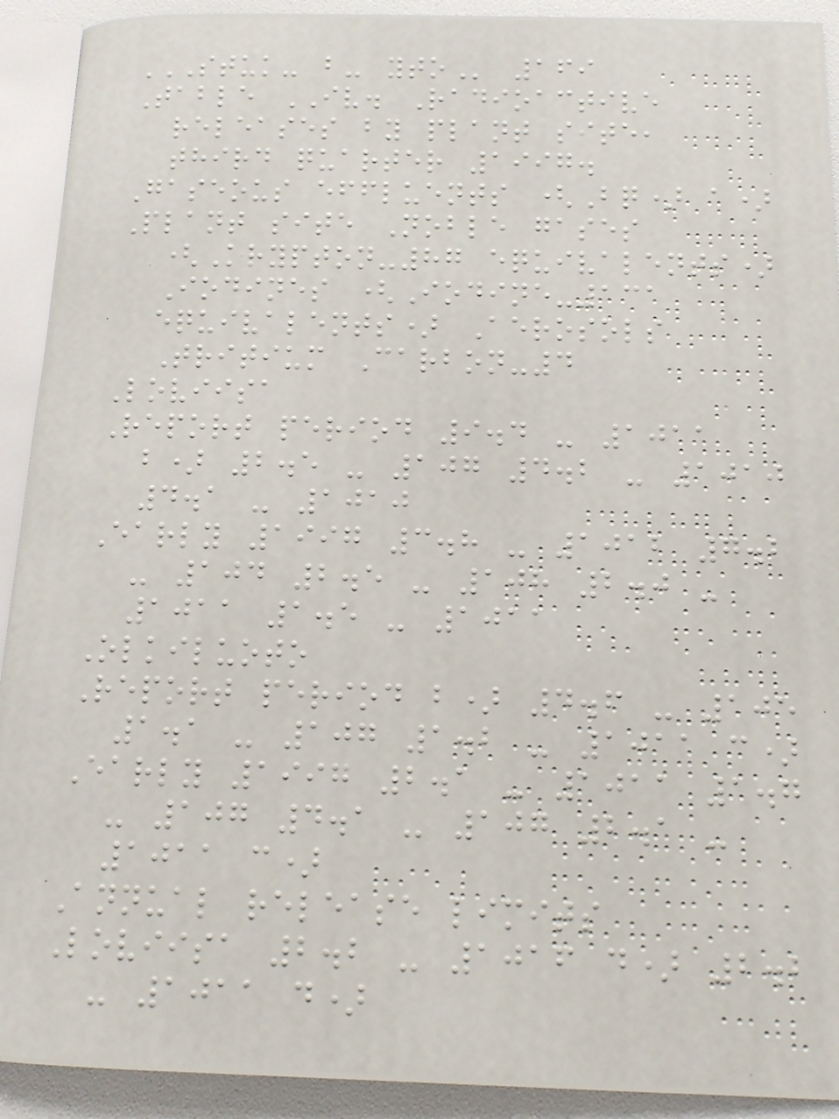STUK- B- YTO 169
Table IV. Radioactive
releases by plant site,
third quarter 1997.
Gaseous effluents (Bq) a)
Plant site Noble gases
(Krypton-87 equivalents)
Iodines (Iodine-131
equivalents) Aerosols
Tritium Carbon-4
Loviisa
Report period 9.4 - 1011
b) 2.5 - 107 4.2 - 1010
4.1 - 1010
Early 1997 3.8 - 1012 7.2
- 104 2.5 - 108 2.0 -
1011 1.5 - 1011
Olkiluoto
Report period b) 4.6 - 105
1.1 - 107 1.2 - 1011 c)
Early 1997 2.1 - 1011 1.7
- 107 4.1 - 107 2.1 -
1011 c)
Annual release limits
Loviisa 2.2 - 1016 d) 2.2
- 1011 d)
